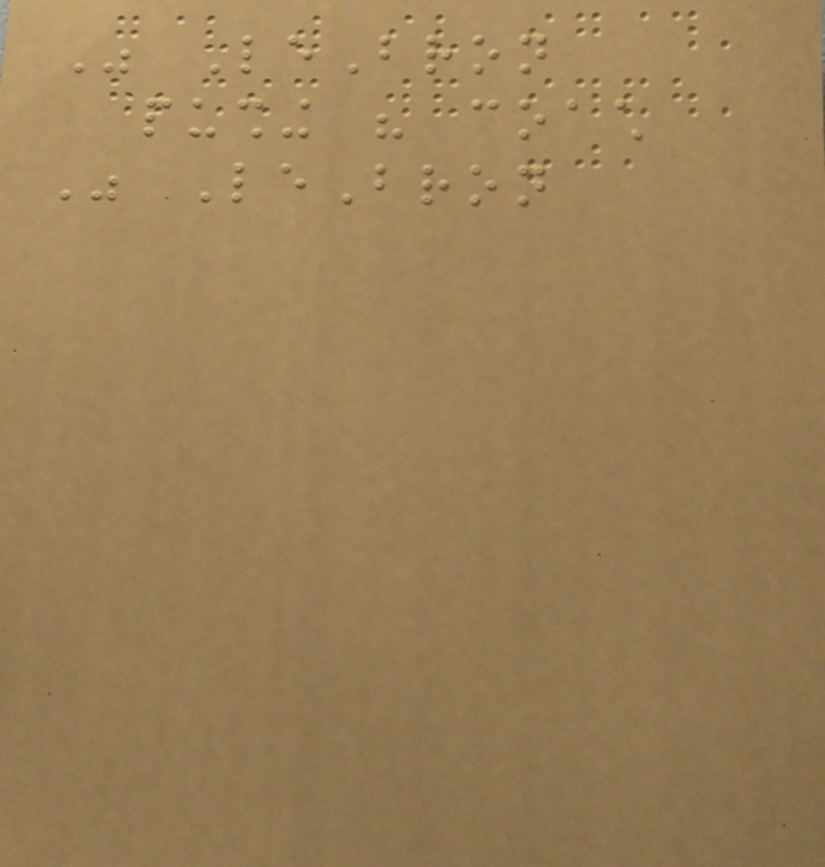Was LeBron
pushing his coach
Was LeBron
